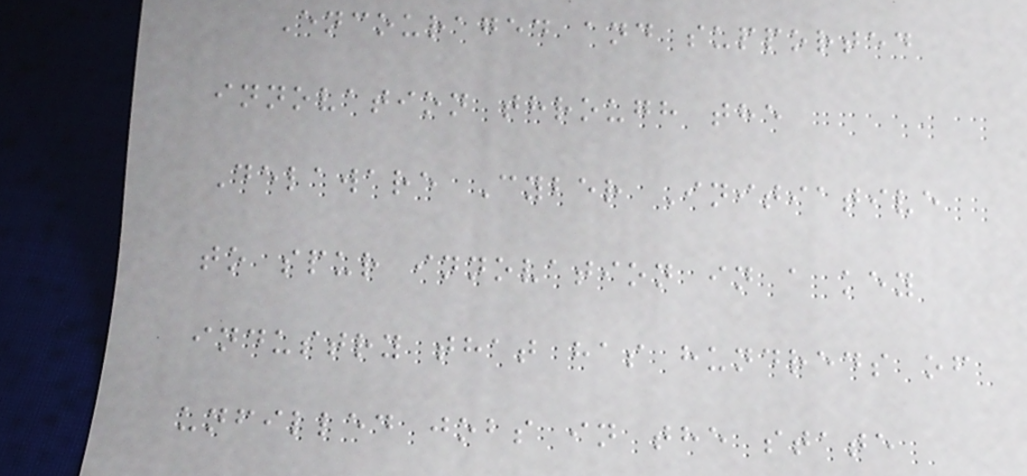Encouraged and supported
innovation through the
Delaware Cyber Initiative
to spur innovation in a key
industry that has hundreds of
unfilled jobs in the state
